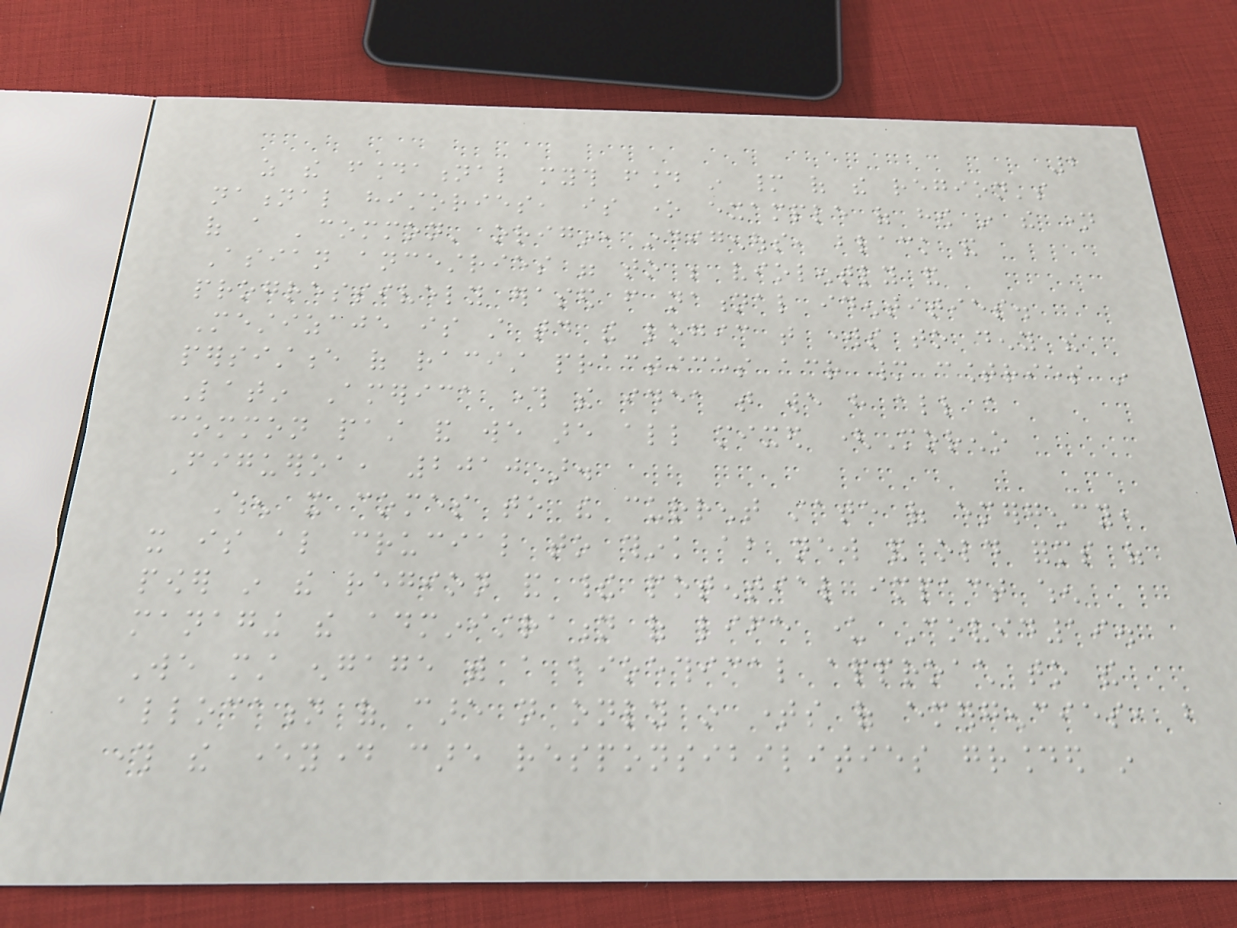2
as the foundational myth found in many of the region's
national histories, is one example of how in the name
of a 'common' origin, indigenous, black and
Asian ancestries were to be violently and
progressively erased from national identities.
Mestizaje is still today the logic that works to deny the
persistence of racist practices across many countries in
Latin America through the idea that we have all a
common past and we are all mixed (Moreno
Figueroa, 2010).
When it comes to the current state of emergency,
it is also crucial to think about new and old forms of
power in the region and their potential impact when
managing the administration of life under Covid19.
We must engage with a bioethical approach to the
allocation of care not only in times of emergencies, but
through the everyday care responsibilities grounded in
